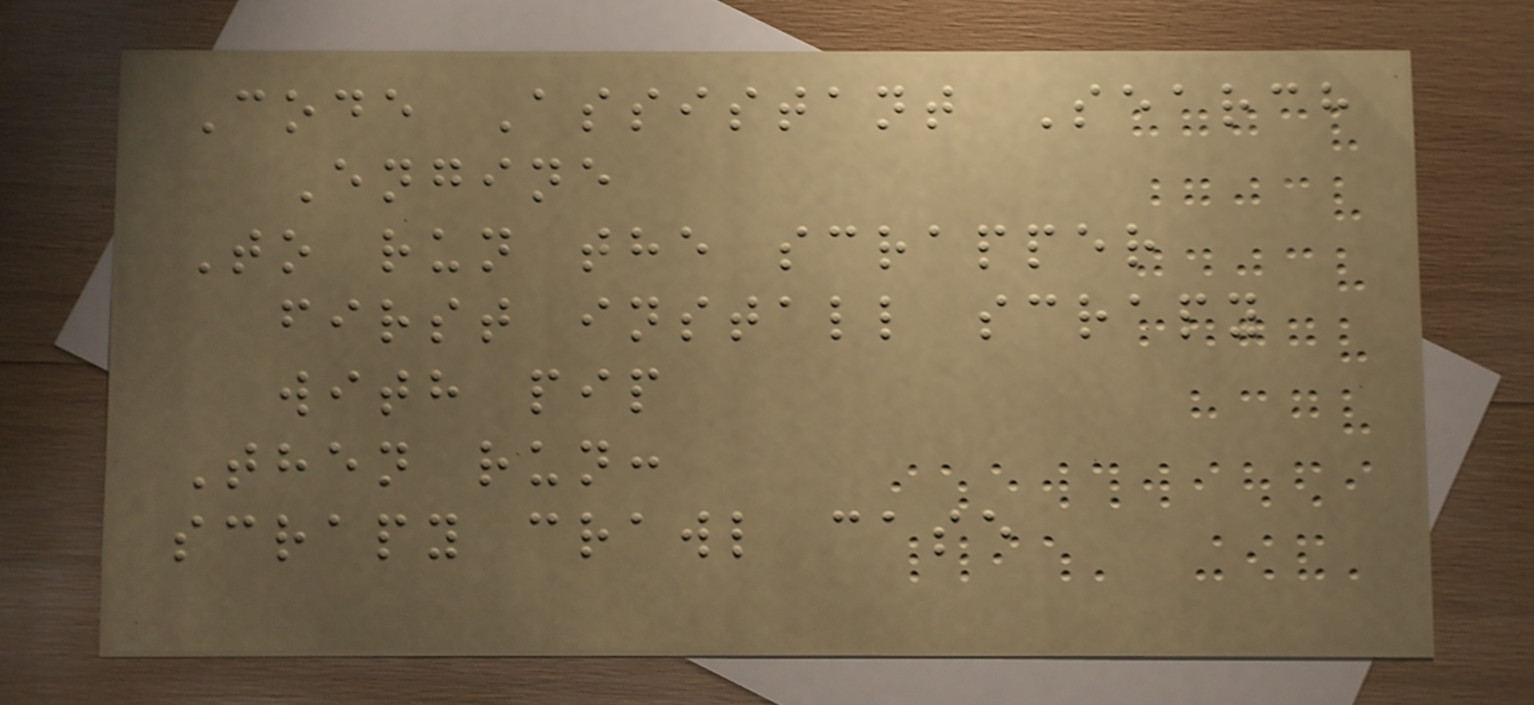Code Assistant Search
Engine
To run the scrapper
first install scrapy
with pip
Then run:
scrapy crawl case
